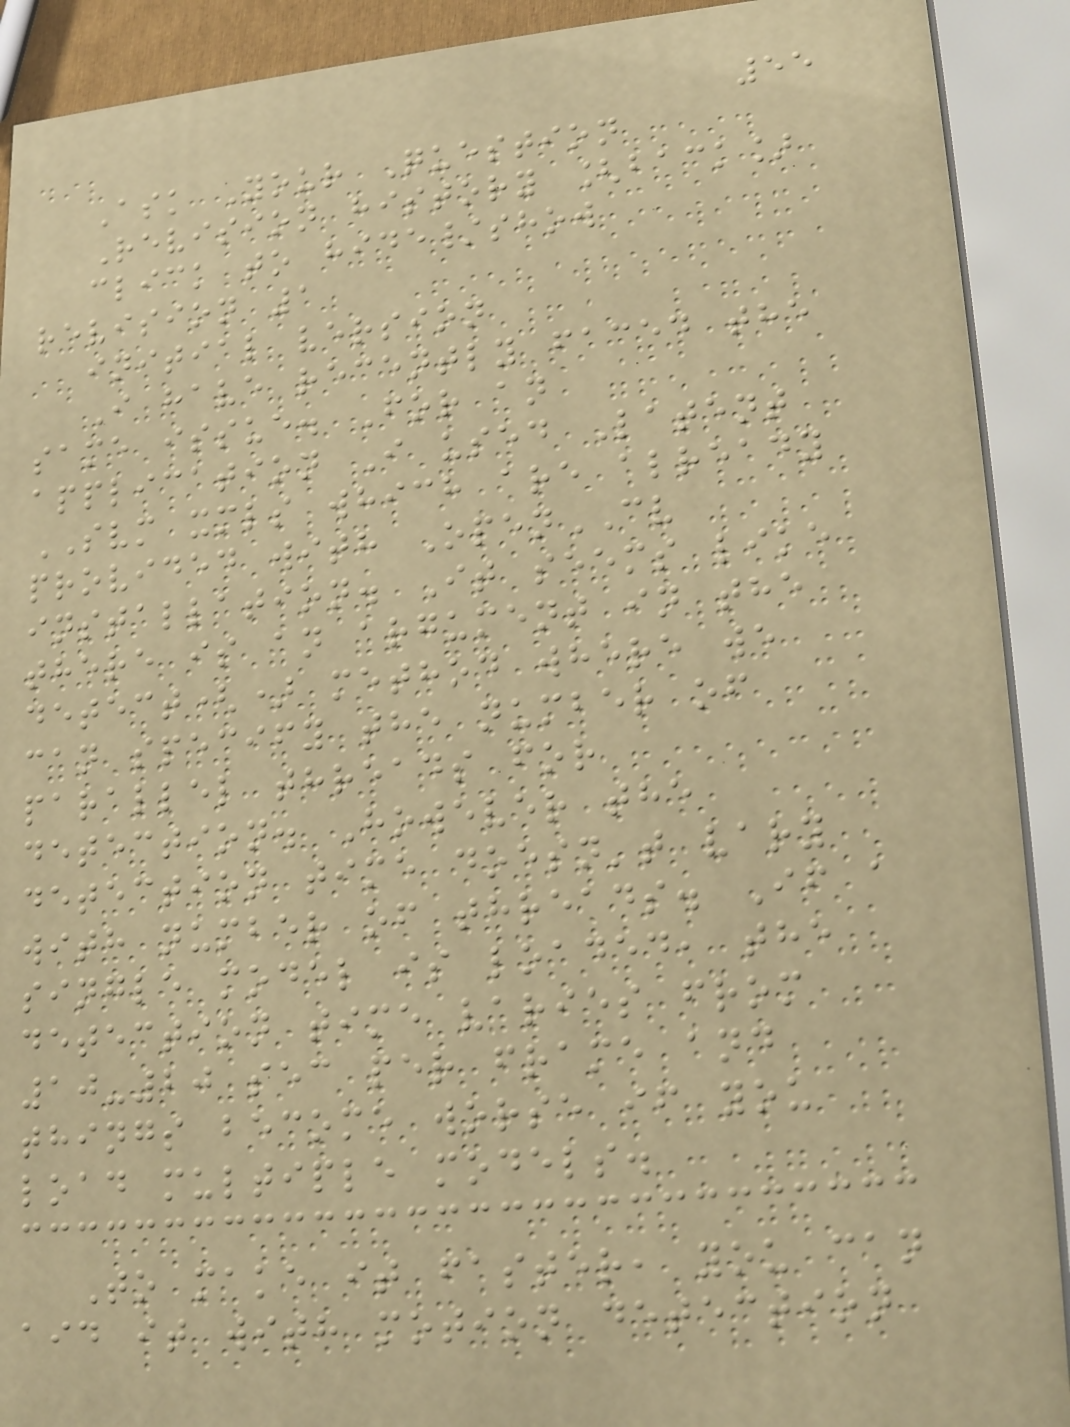55
Ask Your Question
Revision history [back]
click to hide/show
revision 1
initial version
I have recently faced the
same issue. For an
application I used Latent
SVM xmls which are already
provided with OpenCV
installation. It seems like
there is an argument in the
detect() method where we
can specify the number of
parallel threads for
detection. However the
detection time doesn't vary
with number of threads. If a
single model is loaded, the
detection time varies from
10-20 sec per frame and
things become worse if you
load multiple models.
To make it faster, you can
aid it with motion detection
